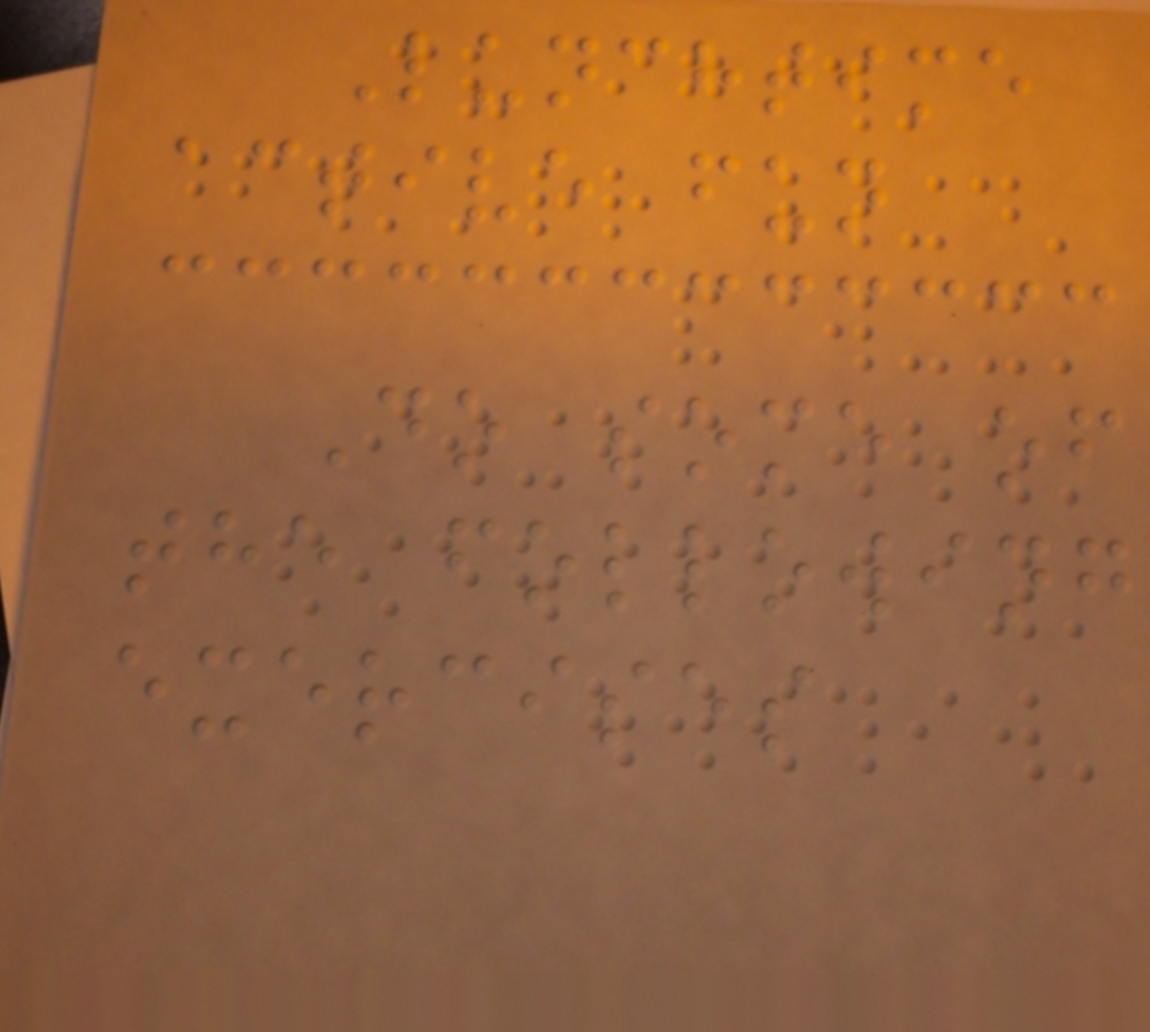Lunchtime
active fun
Do some of
the following
exercises
